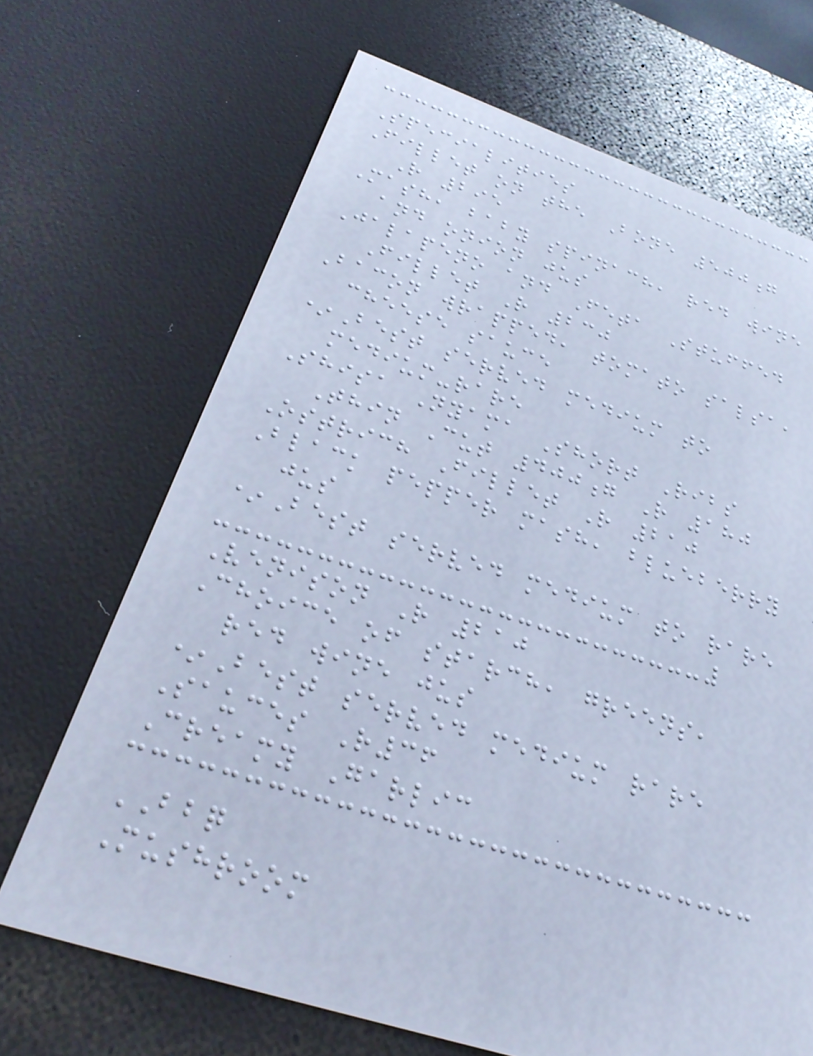Specialities
Fillet on the Bone 500g
R 295
Mash, baby spinach, red wine
and onion jus
Jalapeno and Feta Stuffed
Fillet R 230
Bacon wrapped, tomato salsa,
cheese sauce
*Best served medium to
medium-rare
Shisa Nyama Short Ribs
Thin Cut 400g R 180
Ostrich Fillet R 210
Black pepper mash, blueberry
jus
*Best served medium to rare
Venison R 210
Choice of starch, greens,
red wine jus
*Best served medium rare
Sauces R36
Creamy Garlic
BBQ
Mushroom
